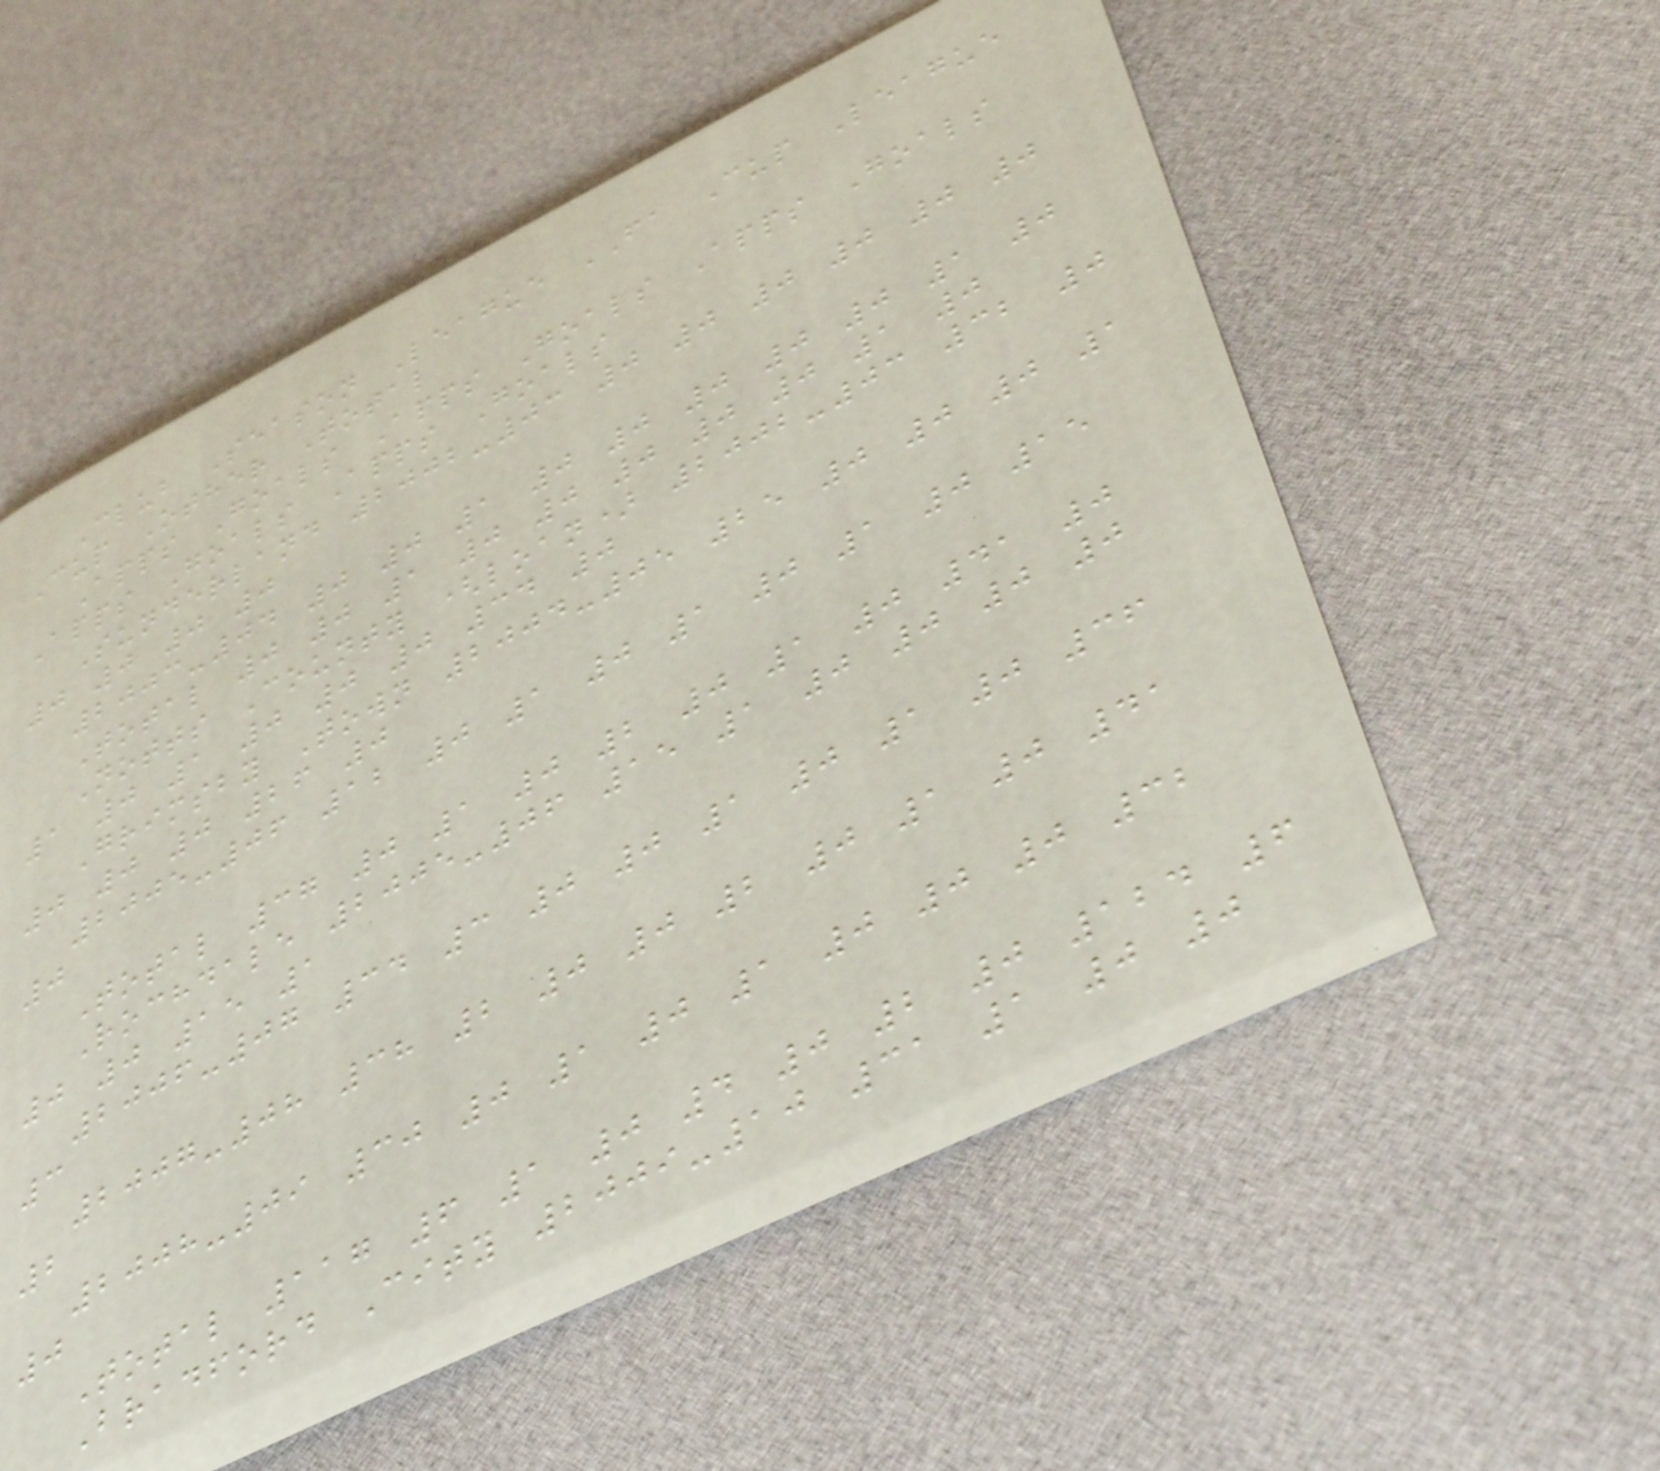Club Season League FA Cup League
Cup Other Total
Apps Goals Apps Goals Apps Goals
Apps Goals Apps Goals
Sunderland 2002-03 0 0 0 0 0 0
0 0 0 0
2003-04 0 0 1 0 0 0 0 0 1 0
Total 0 0 1 0 0 0 0 0 1 0
Notts County (loan) 2002-03 32 0
1 0 1 0 0 0 34 0
Grimsby Town 2004-05 25 0 0 0 1
0 0 0 26 0
2005-06 12 0 1 0 1 0 1 0 15
0
Total 37 0 1 0 2 0 1 0 41 0
Rochdale 2005-06 15 1 0 0 0 0
0 0 15 1
2006-07 34 3 0 0 1 0 1 0 36
3
2007-08 38 2 0 0 2 0 1 0 41
2
2008-09 30 0 1 0 1 0 0 0 32
0
Total 117 6 1 0 4 0 2 0 124 6
Bradford City 2009-10 31 1 0 0
